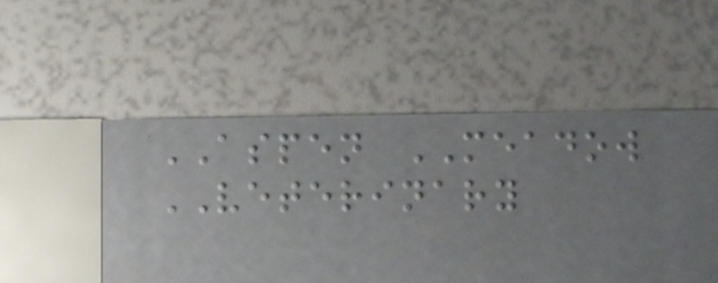ASPEN MEADOW
VETERINARY
